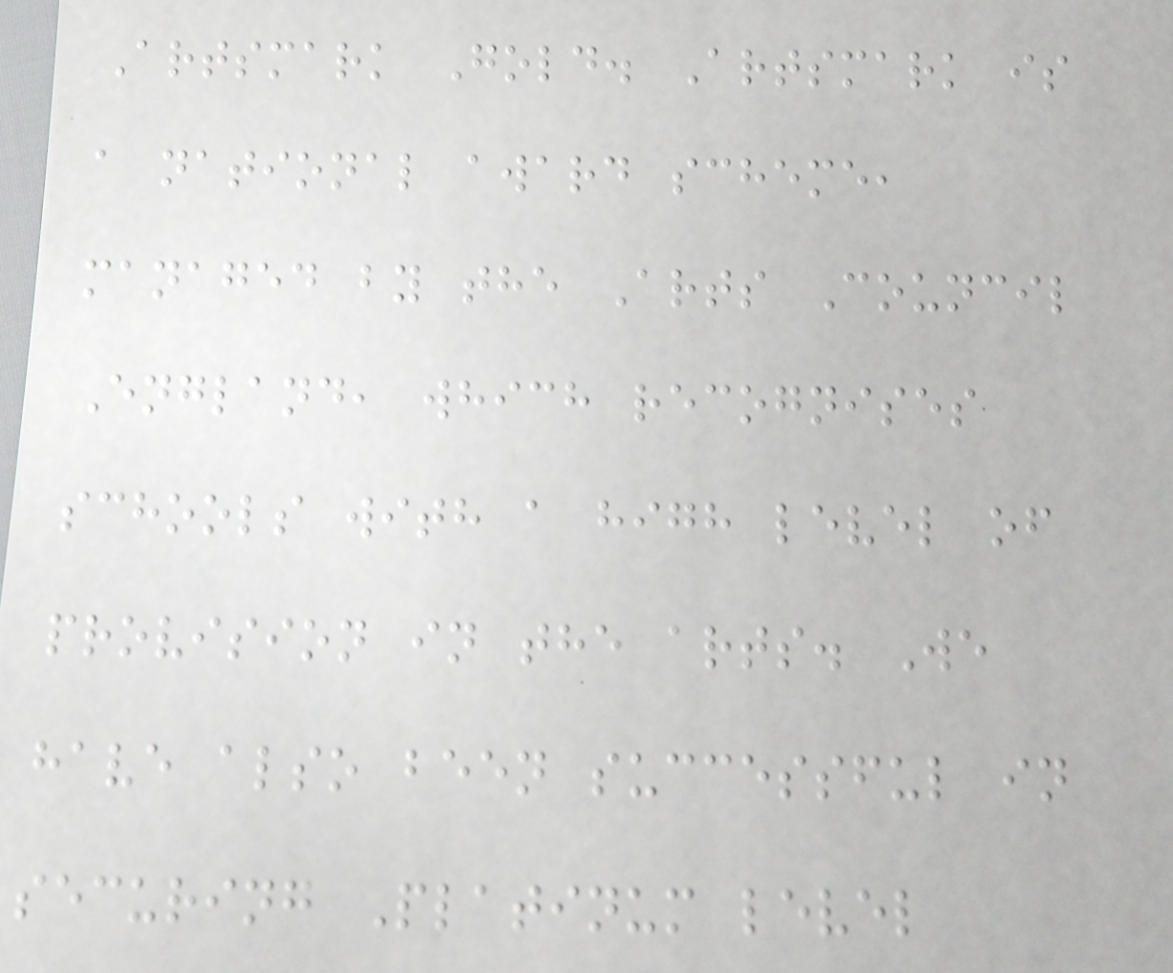Artsmark Gold. Artsmark is
a national award scheme,
managed by the Arts Council
England, which recognises
schools with a high level of
provision in the arts. We
have also been successful in
securing Platinum level
